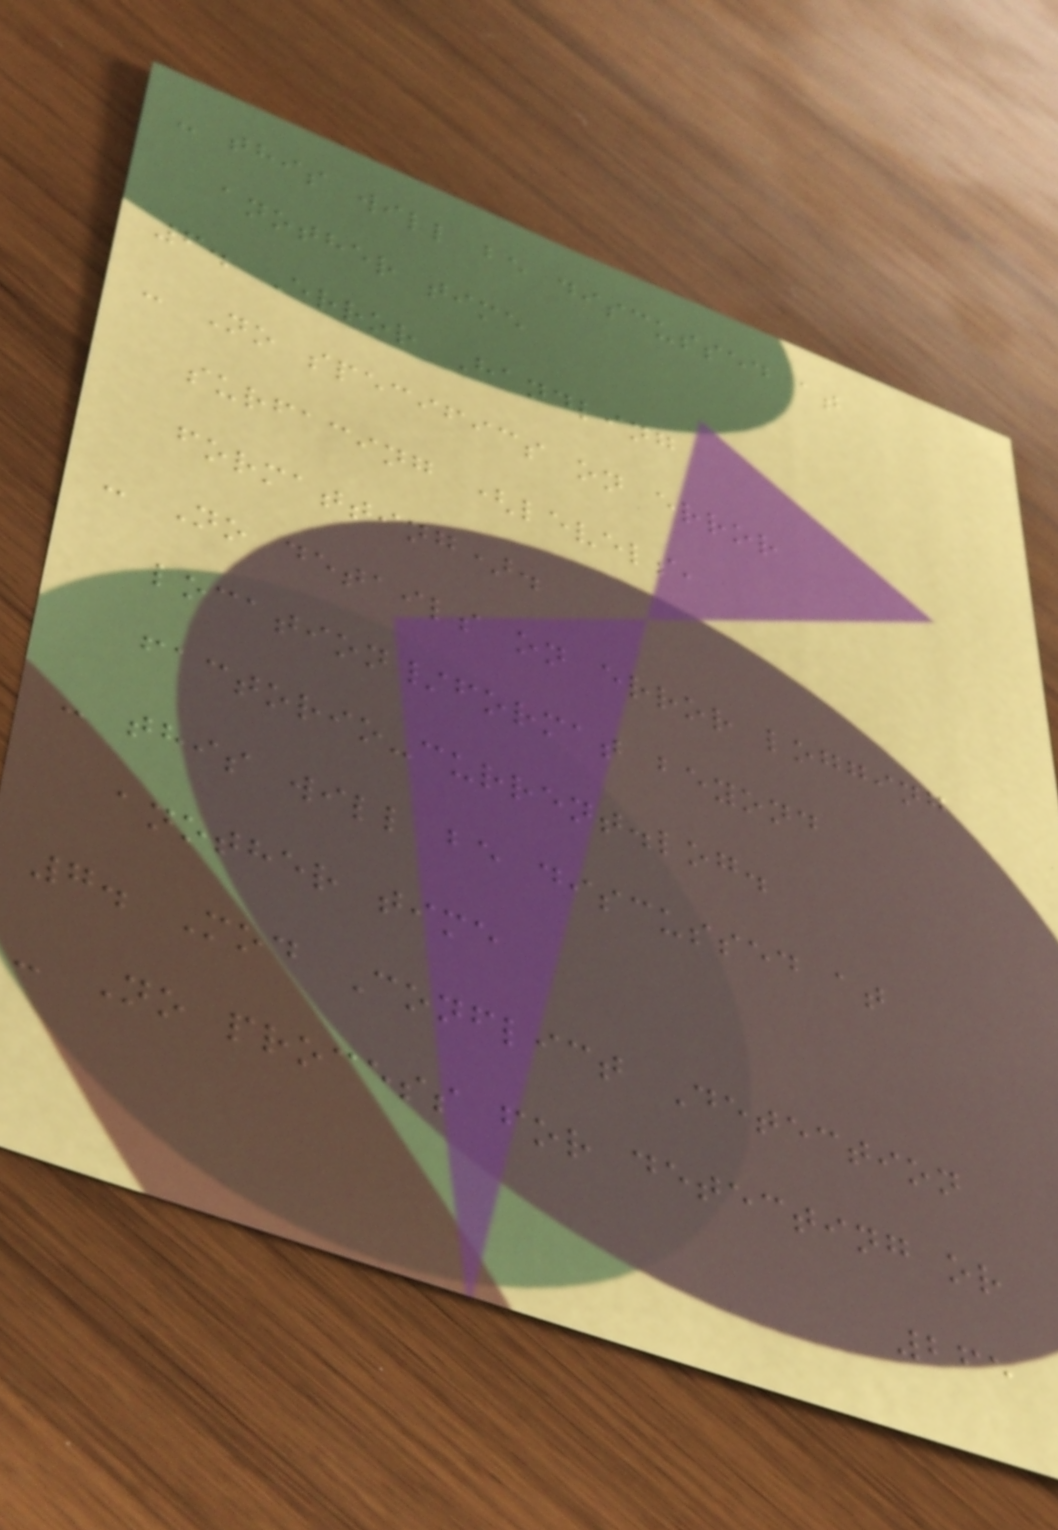- this will be discussed at
another time
6. Error Handling
- No specifics on error
surfacing (levels,
formatting).
- No details on error logging
location/format beyond
factorio-current.log.
- this will be discussed at
another time
7. Mod Conflict Detection
- No process for detecting or
265
